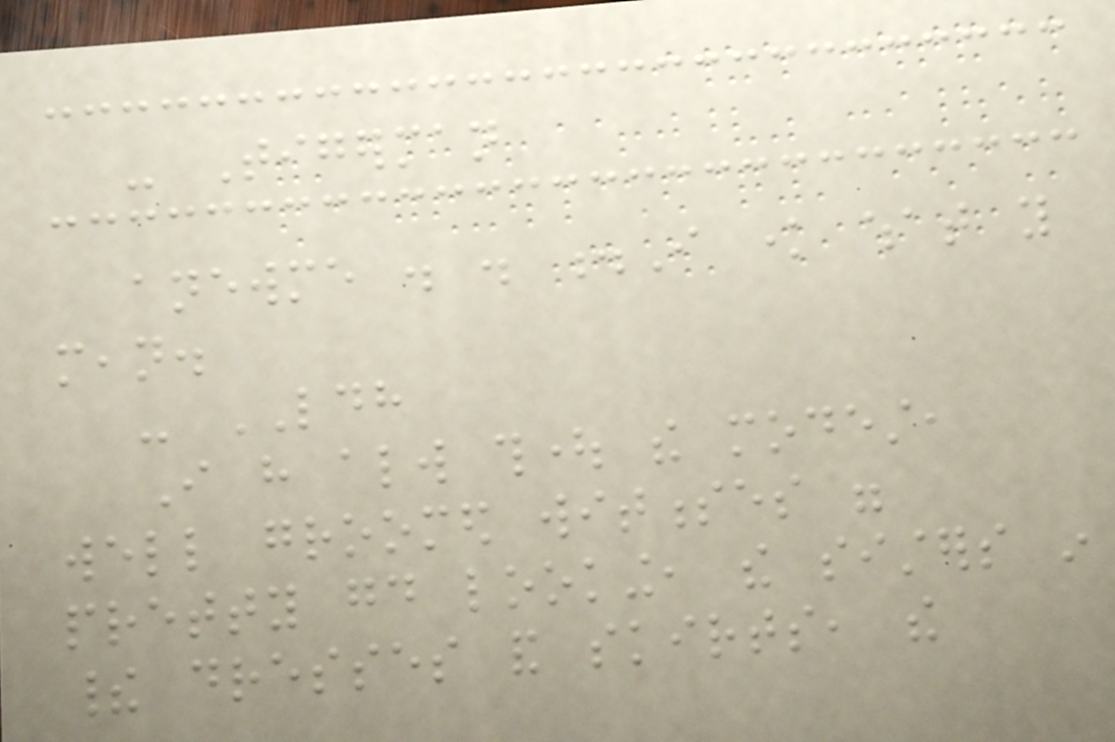- Tigerman
anewme . . .I know what you
mean.
- LDH
I have always thought the modest,
well groomed witnesses were
pretty good looking, the sisters in
their dresses and skirts, the
